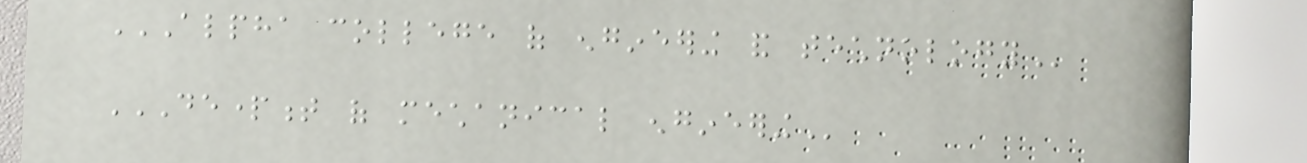ALPHA COLLEGE OF ENGINEERING AND TECHNOLOGY
DEPARTMENT OF MECHANICAL ENGINEERING
